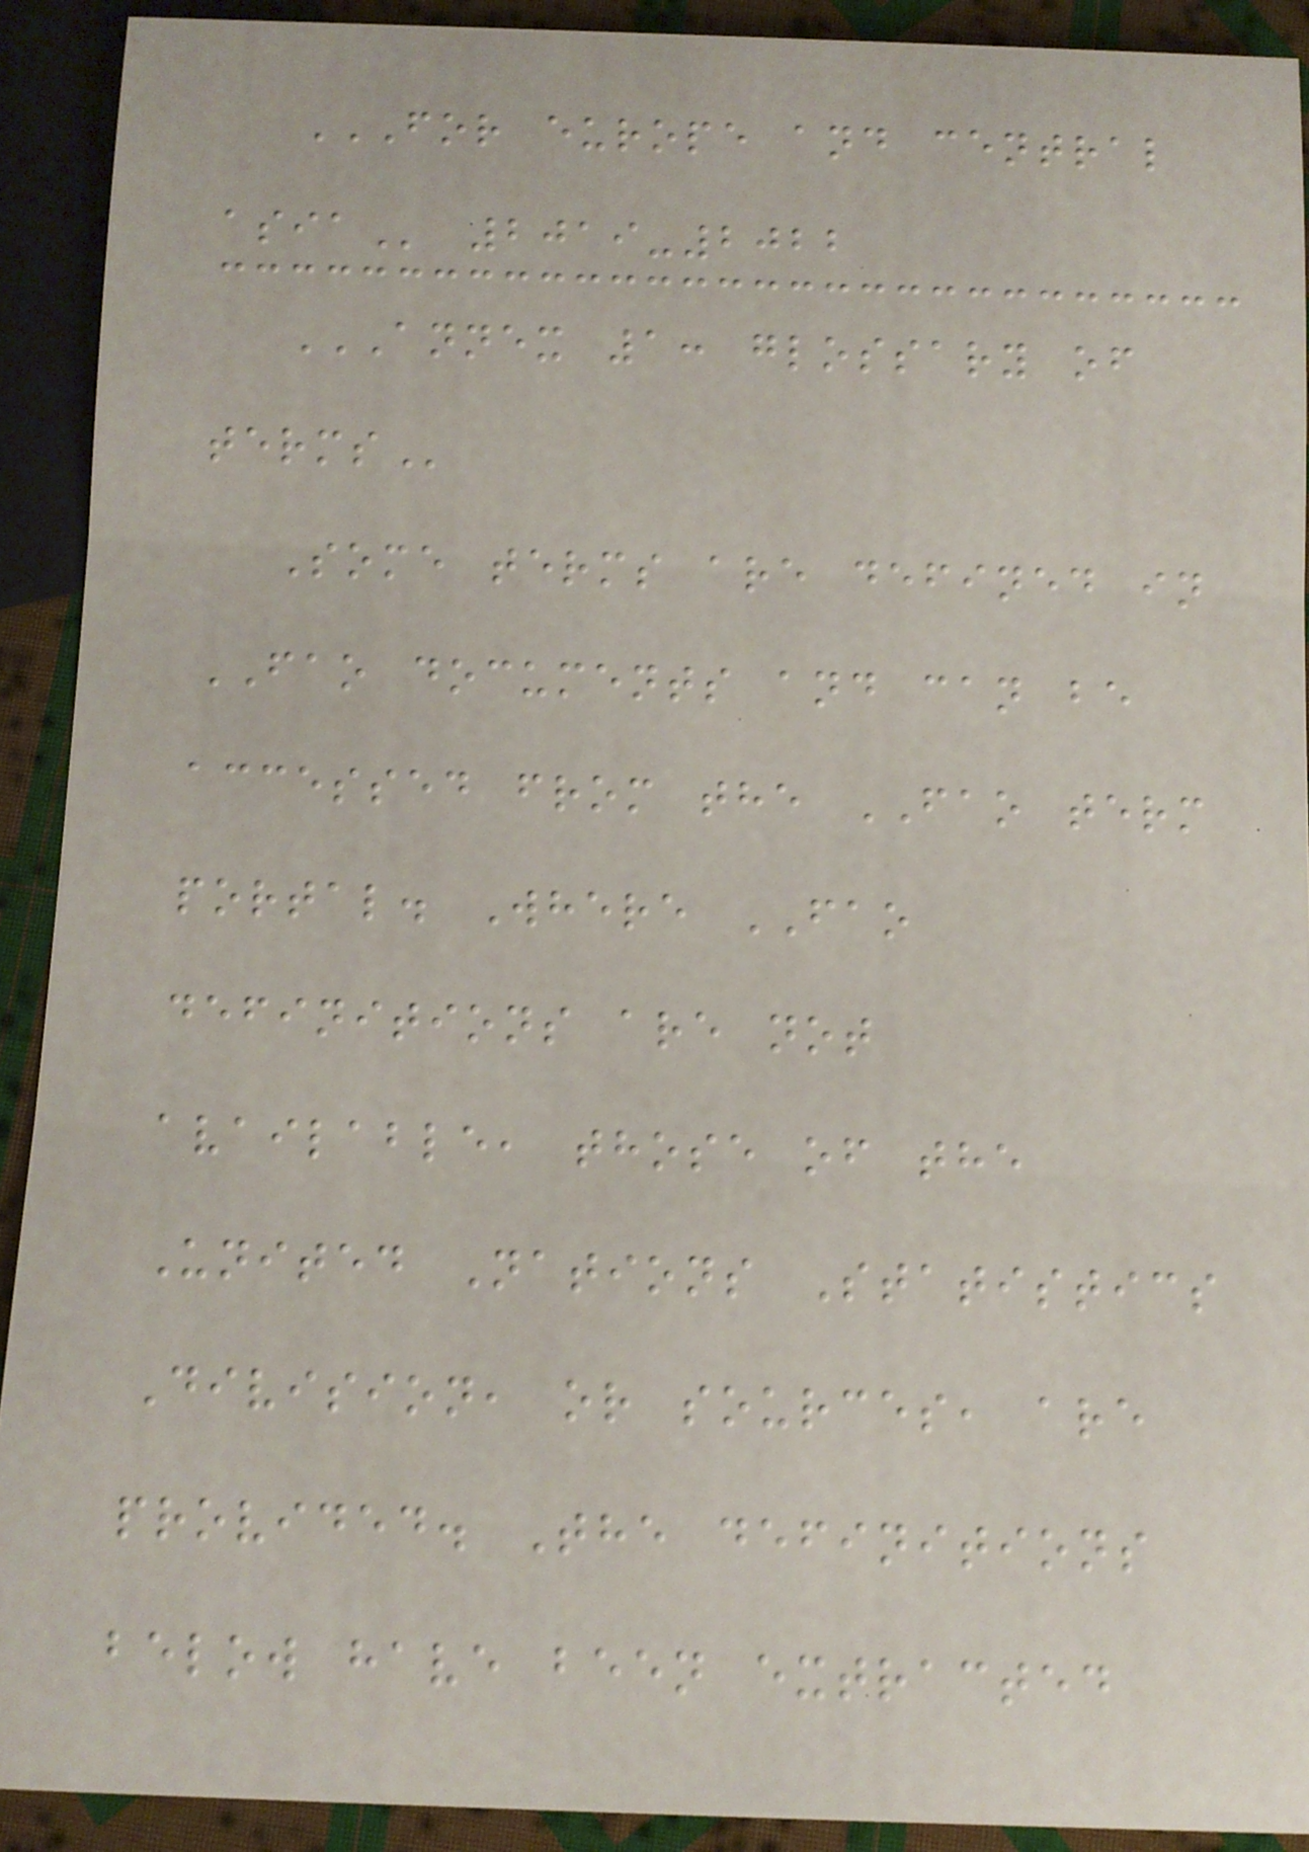FOR EUROPE AND CENTRAL
ASIA 2019-2022
ANNEX 1: GLOSSARY OF
TERMS
Some terms are defined in
FAO documents and can be
accessed from the FAO term
portal. Where FAO
definitions are not
available, those of the
United Nations Statistics
Division, or sources, are
provided. The definitions
below have been extracted
